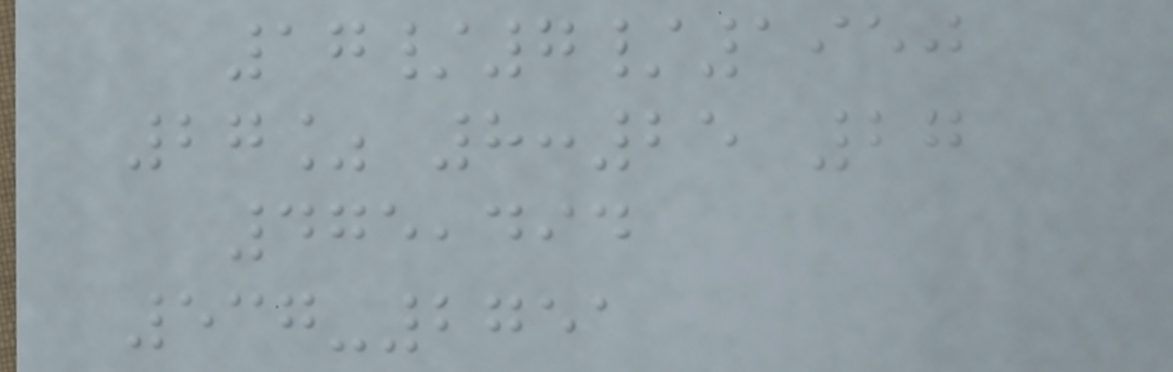17/7/1950
27% 8:25 27
475,494
537-2751
